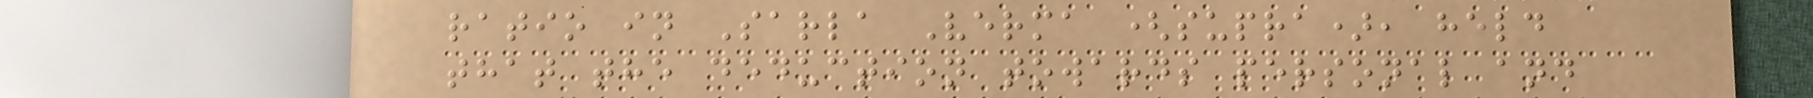ratio in Sarla Verma (supra), held
that the deduction towards personal and
